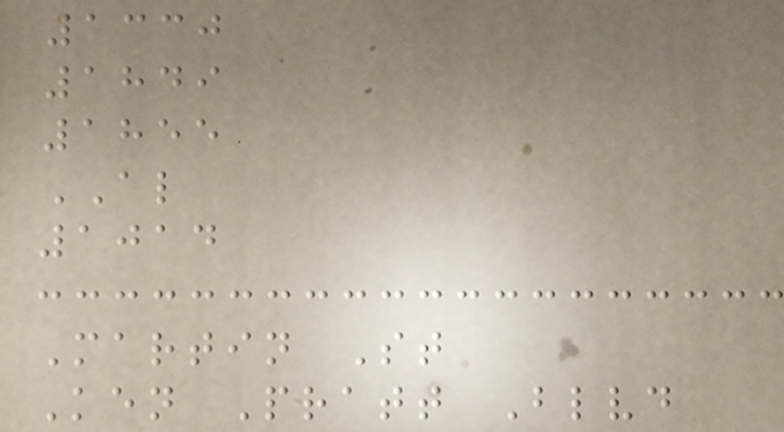1330
1849
1855
AL
1014
Martin St
Ken Pratt Blvd
